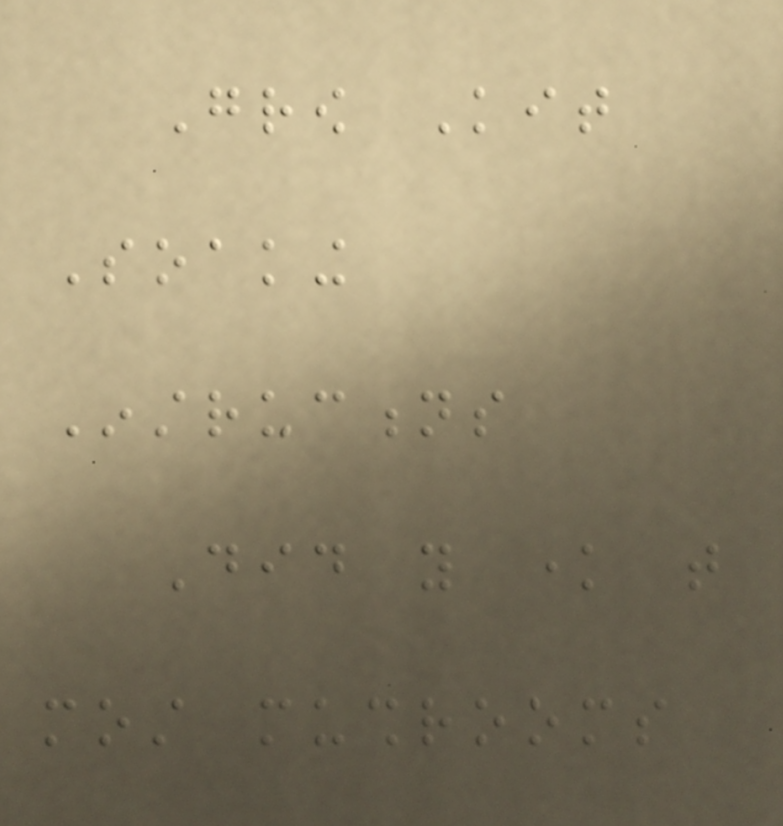Grow Kit
Soaking
Instructions
Did you know that
most mushrooms
